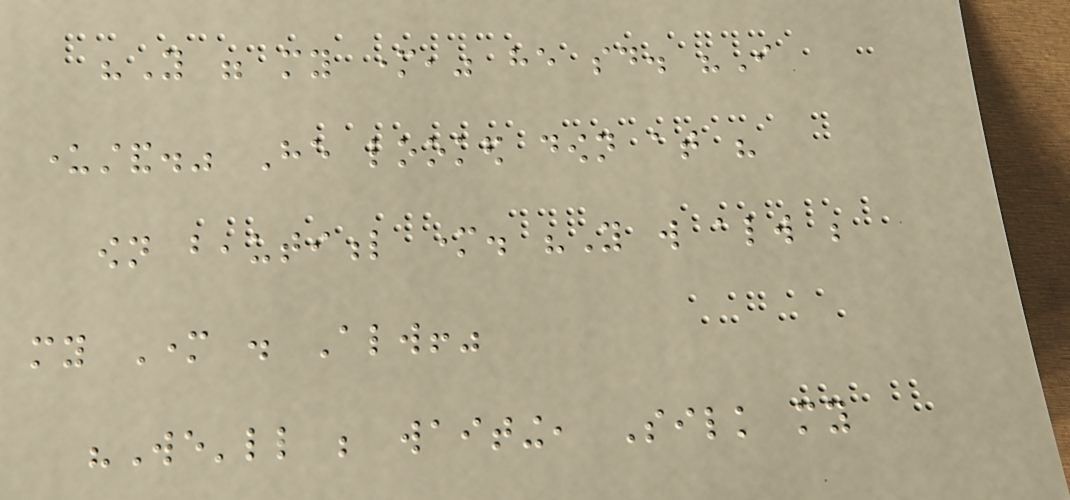"You were my mother," he said. "I
understand." He looked down at his
own beautiful mother. "You will always be
my Mother . Always!"
"We'll be waiting, Silk my
